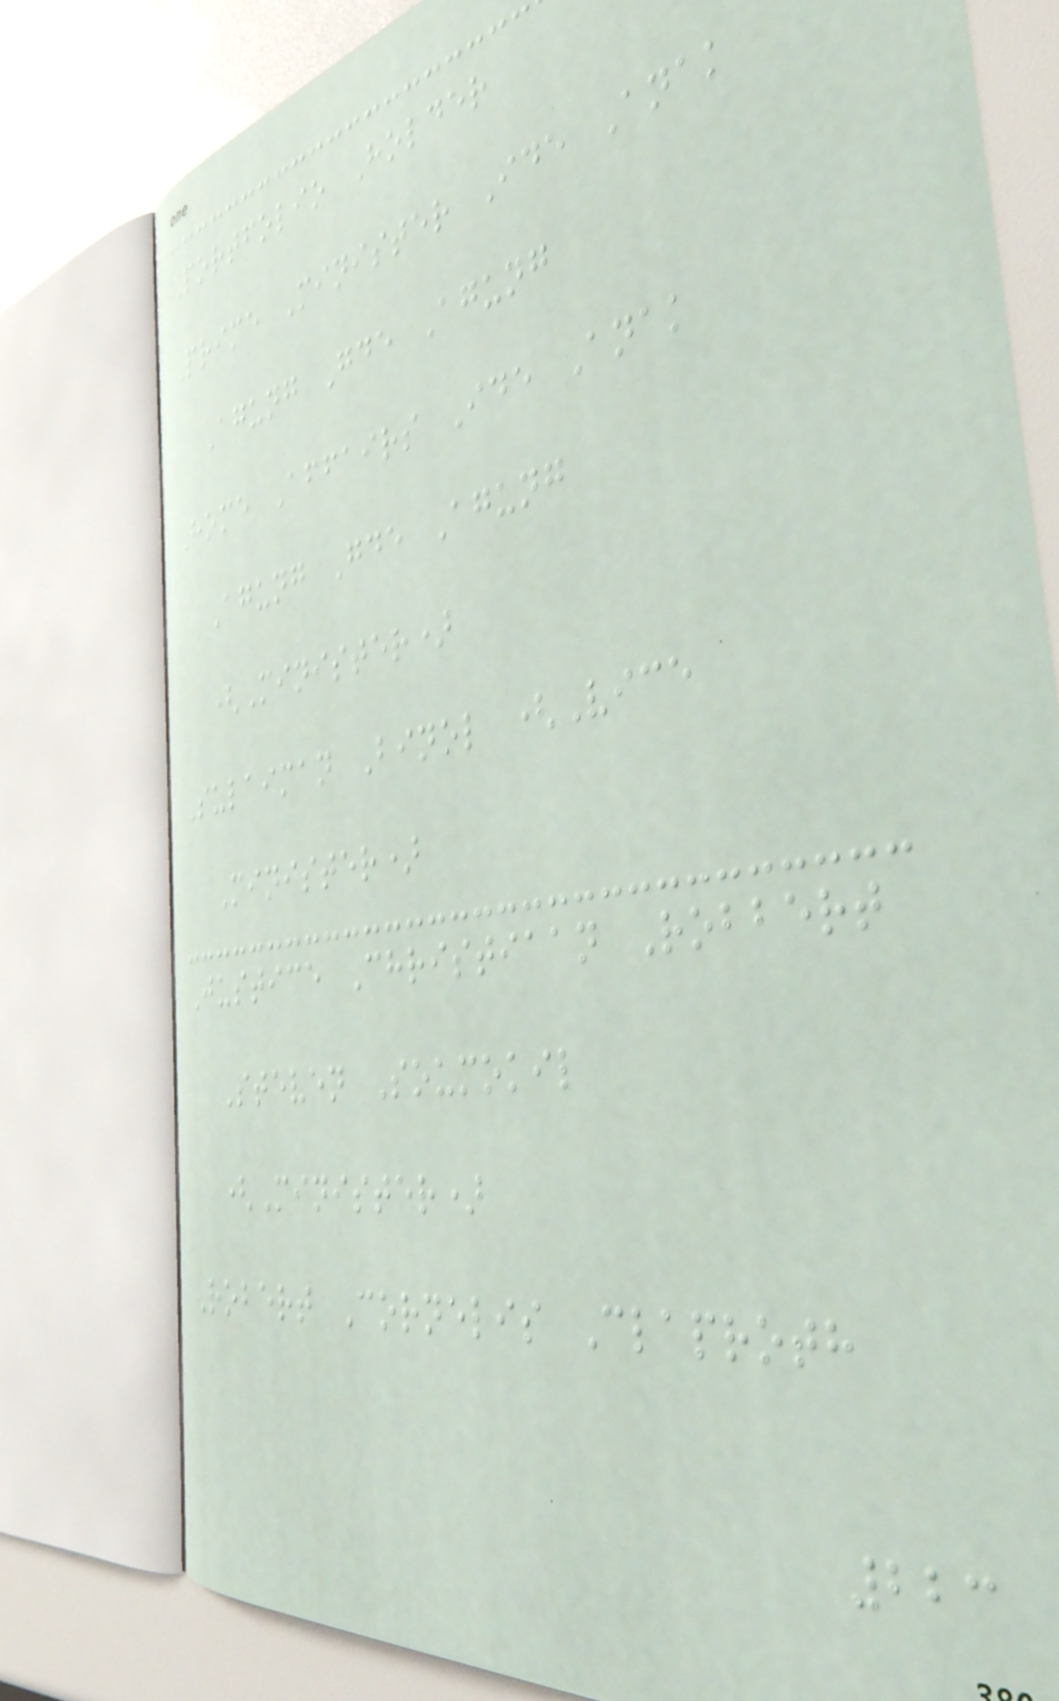Portfolio Holder
Prime Minister Ide Anak
Agung Gde Agung
Home Affairs Ide Anak
Agung Gde Agung
(Minister)
Sulaiman Binol (Vice
Minister)
Justice Christiaan Robbert
Steven Soumokil
(Minister)
Robert Cornelis Claproth
223
